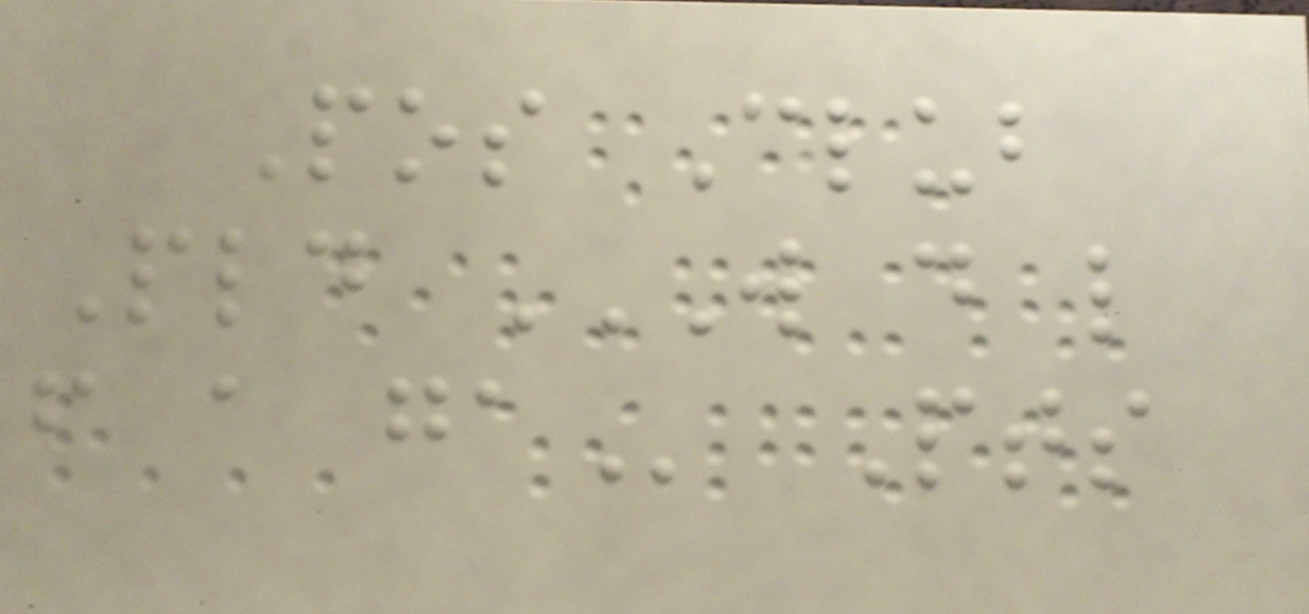Pos Club
Pld W D L
F A GA Pts
